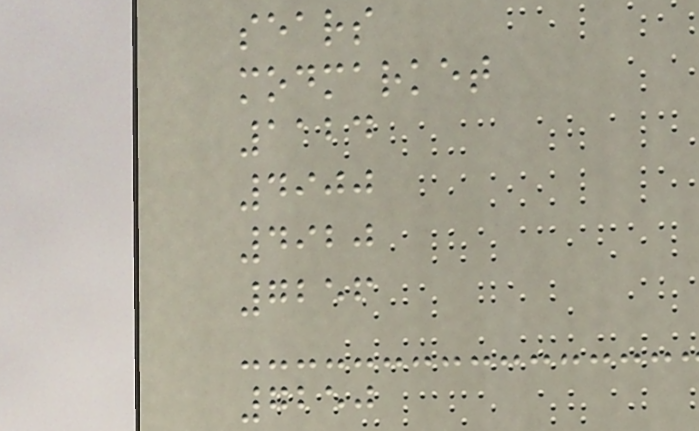sears
modmarket
1124
4900
4920
7256
7250
